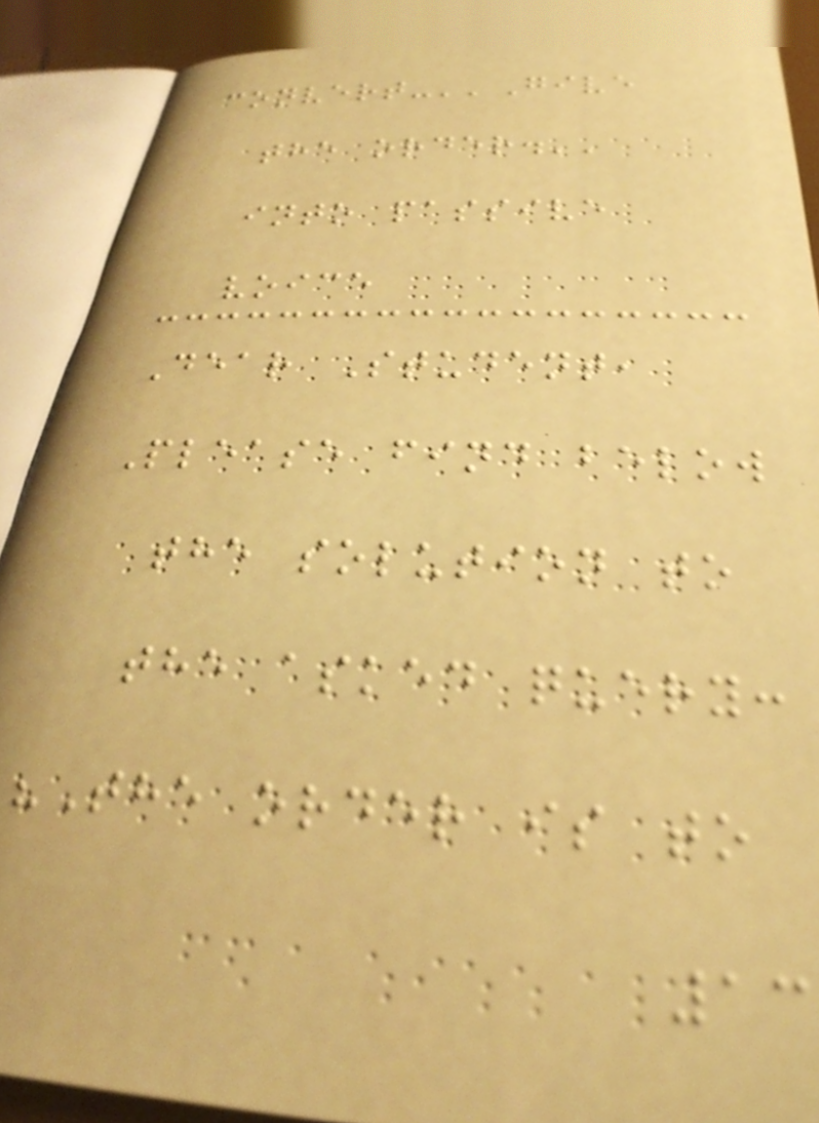convert-''Give
the order.''
into passive
voice
Dear Student,
Please find below
the solution to
the asked query:
"The order is to
13
